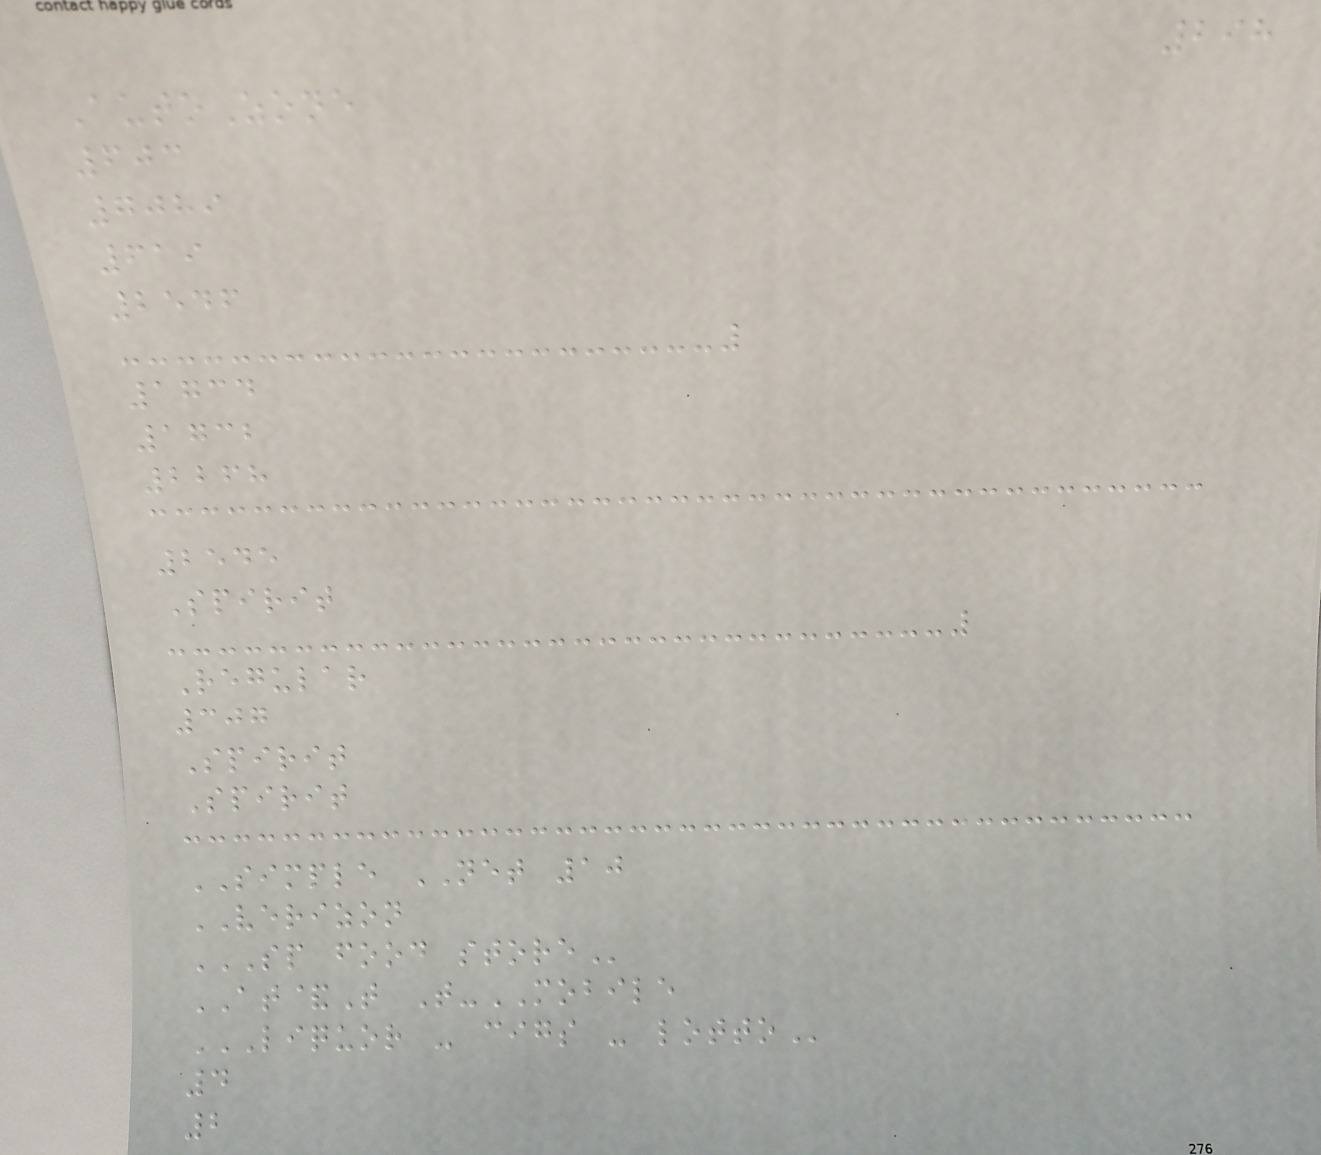298
AutoZone
603
7089
619
2546
1734
1732
2268
2545
Spirit
Regular
307
Spirit
Spirit
SIMPLE NET 10
VERIZON
SP FOOD STORE
AT&T T-MOBILE
LIQUOR - CIGS - LOTTO
4
2
